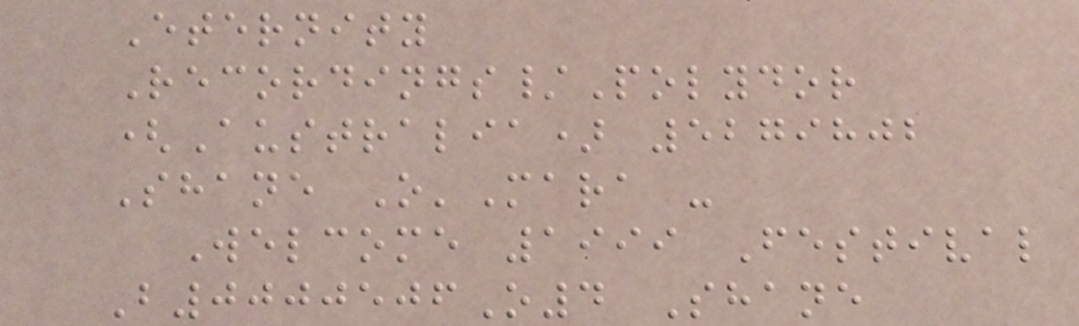Eternity
Recordings/Polydor
(Australia) 5279802
Shane O'Mara -
Welcome 1999 Festival
B0000506O4 Shane
